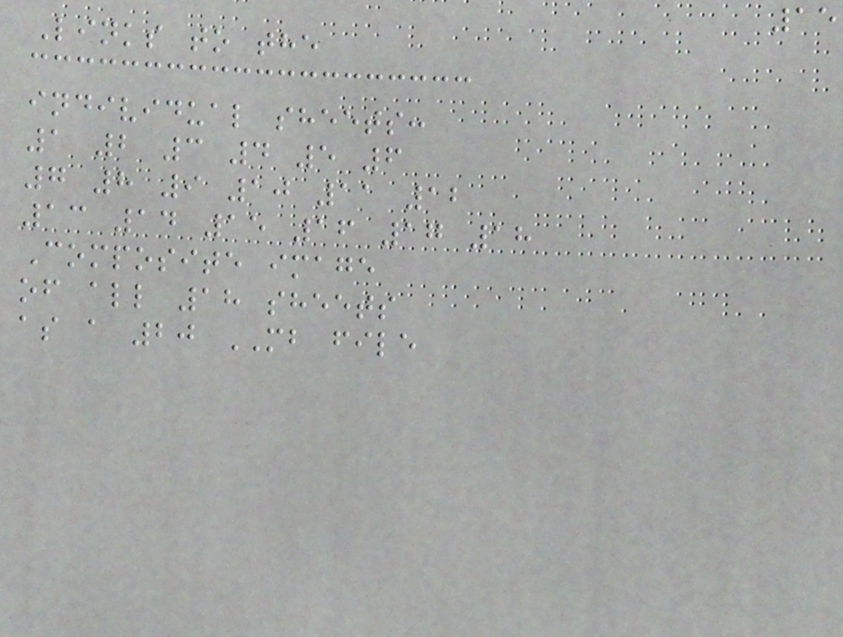15
Links to the
individual sheets:
1 2 3 4 5 6
7 8 9 10 11 12
13 14 15 16 17 18
Composite image
of all 18 sheets
as a 20 MB file
